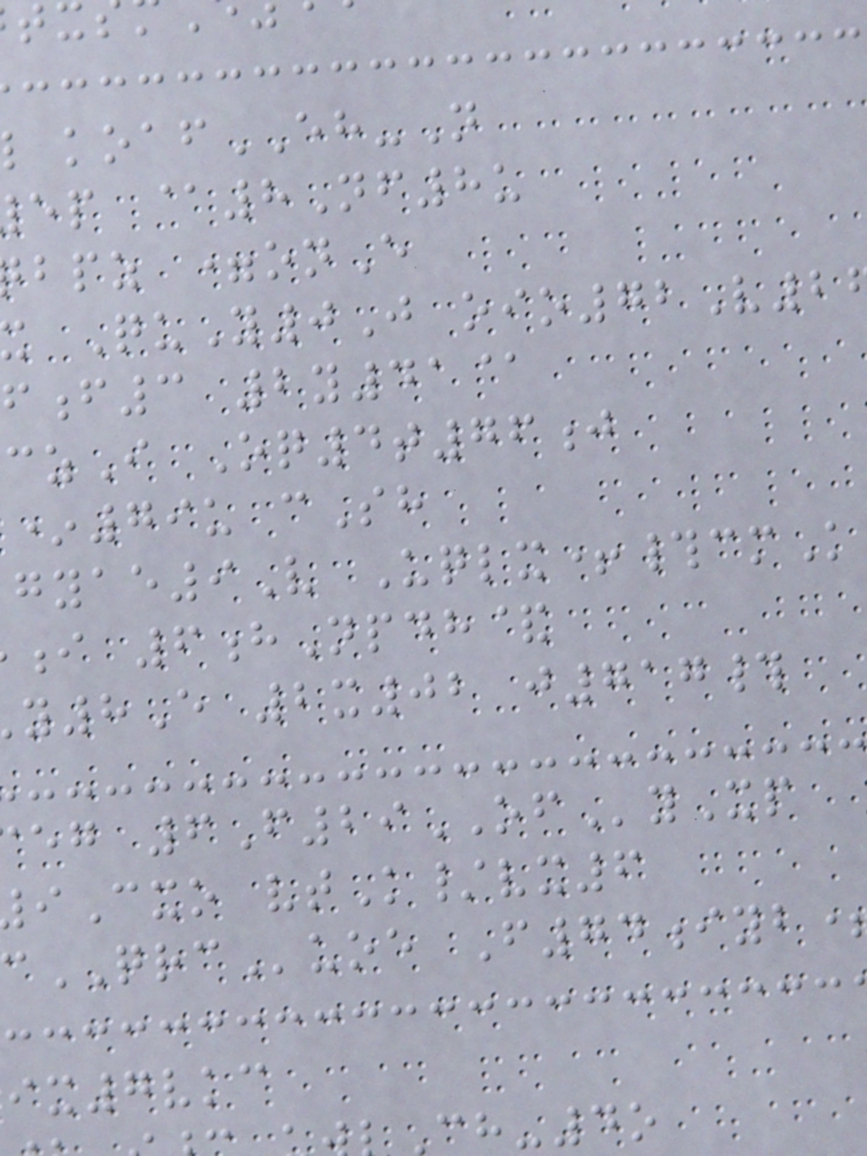koafEH-N
ep @8Nf8u
bpz =onE
QuY0J oio72V2
f3 2y41@
zI Oq4t76j
*79u cSh
gyae9V Uqlx+#cmK
i 6hNpdh&
8E 2x02 j717#
eg 6F29OFyXp
Cxo vtK/vx6
QRCuoe F74iyb
ix7vkc
ch-4o
